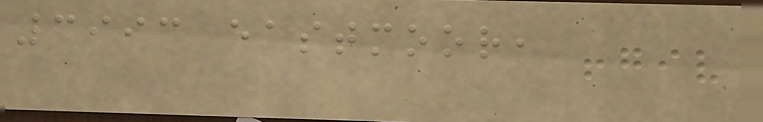3993 eastmoor,
